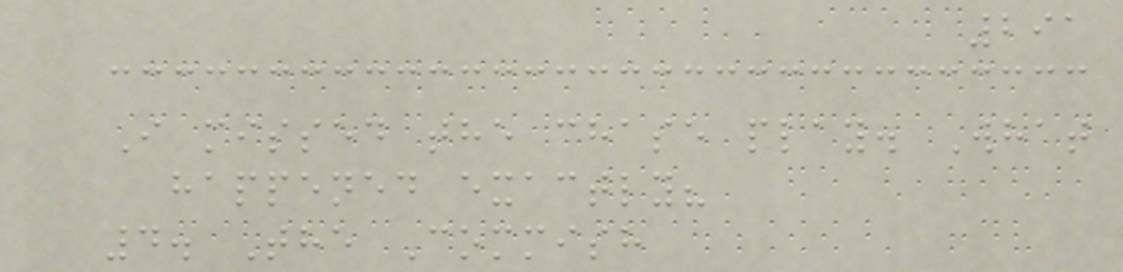291
I missed the chase play. What
happened exactly?
4. The Commish
